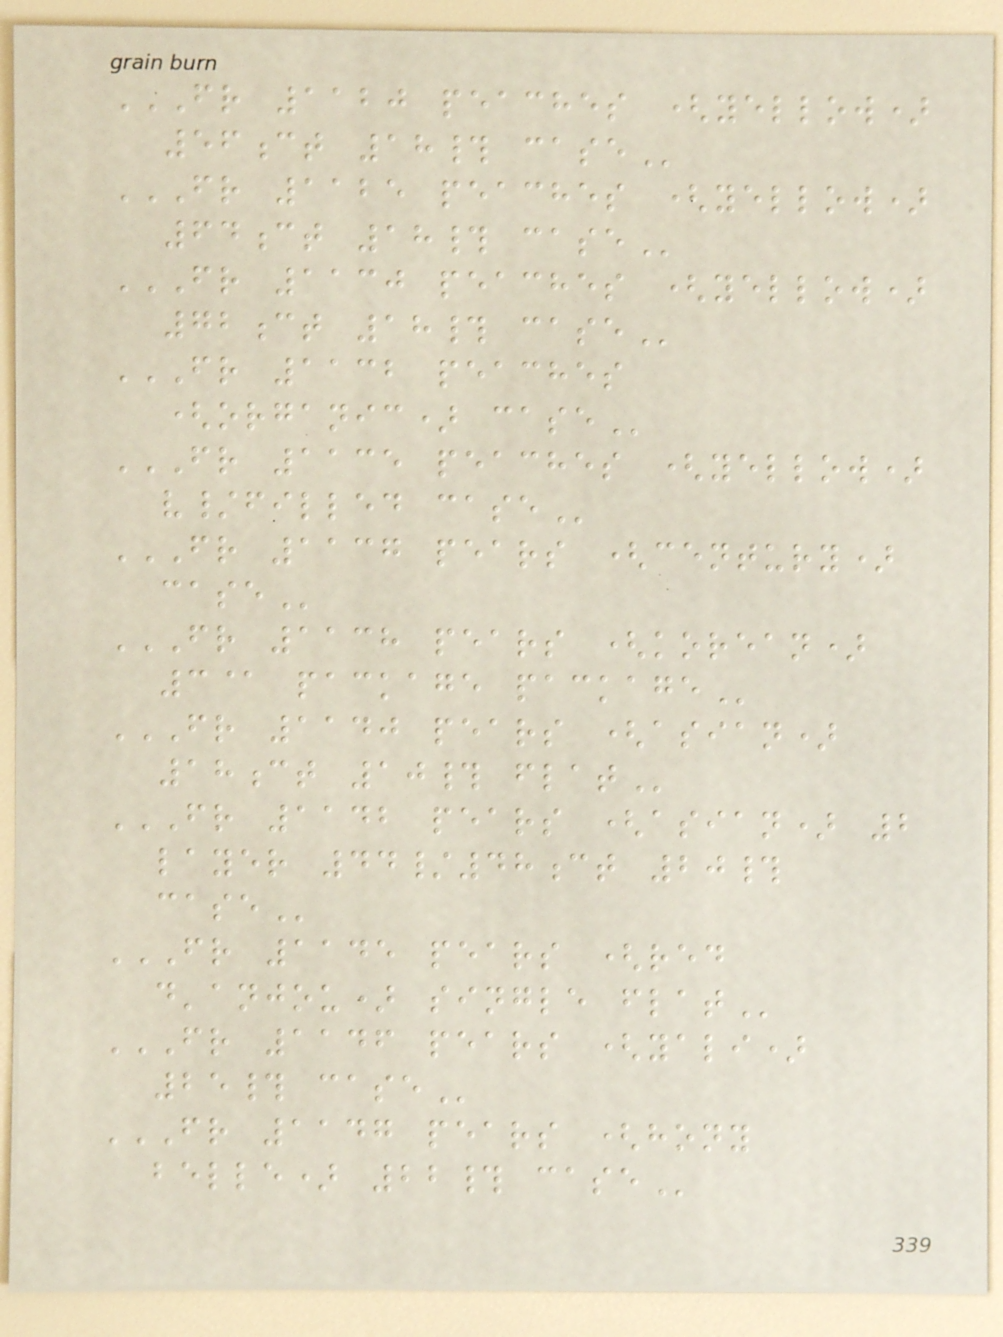FR 1120 PEACHES (YELLOW)
56CT 18# CASE
FR 1125 PEACHES (YELLOW)
64CT 18# CASE
FR 1130 PEACHES (YELLOW)
72CT 18# CASE
FR 1132 PEACHES
(ORGANIC) CASE
FR 1135 PEACHES (YELLOW)
V/FILLED CASE
FR 1137 PEARS (CENTURY)
CASE
FR 1138 PEARS (KOREAN)
3@ PACKAGE PACKAGE
FR 1140 PEARS (ASIAN)
18CT 10# FLAT
FR 1142 PEARS (ASIAN) 2
LAYER 44/48CT 20#
CASE
FR 1145 PEARS (RED
D'ANJOU) SINGLE FLAT
FR 1146 PEARS (YALI)
25# CASE
FR 1147 PEARS (HONY
BELLE) 22# CASE
